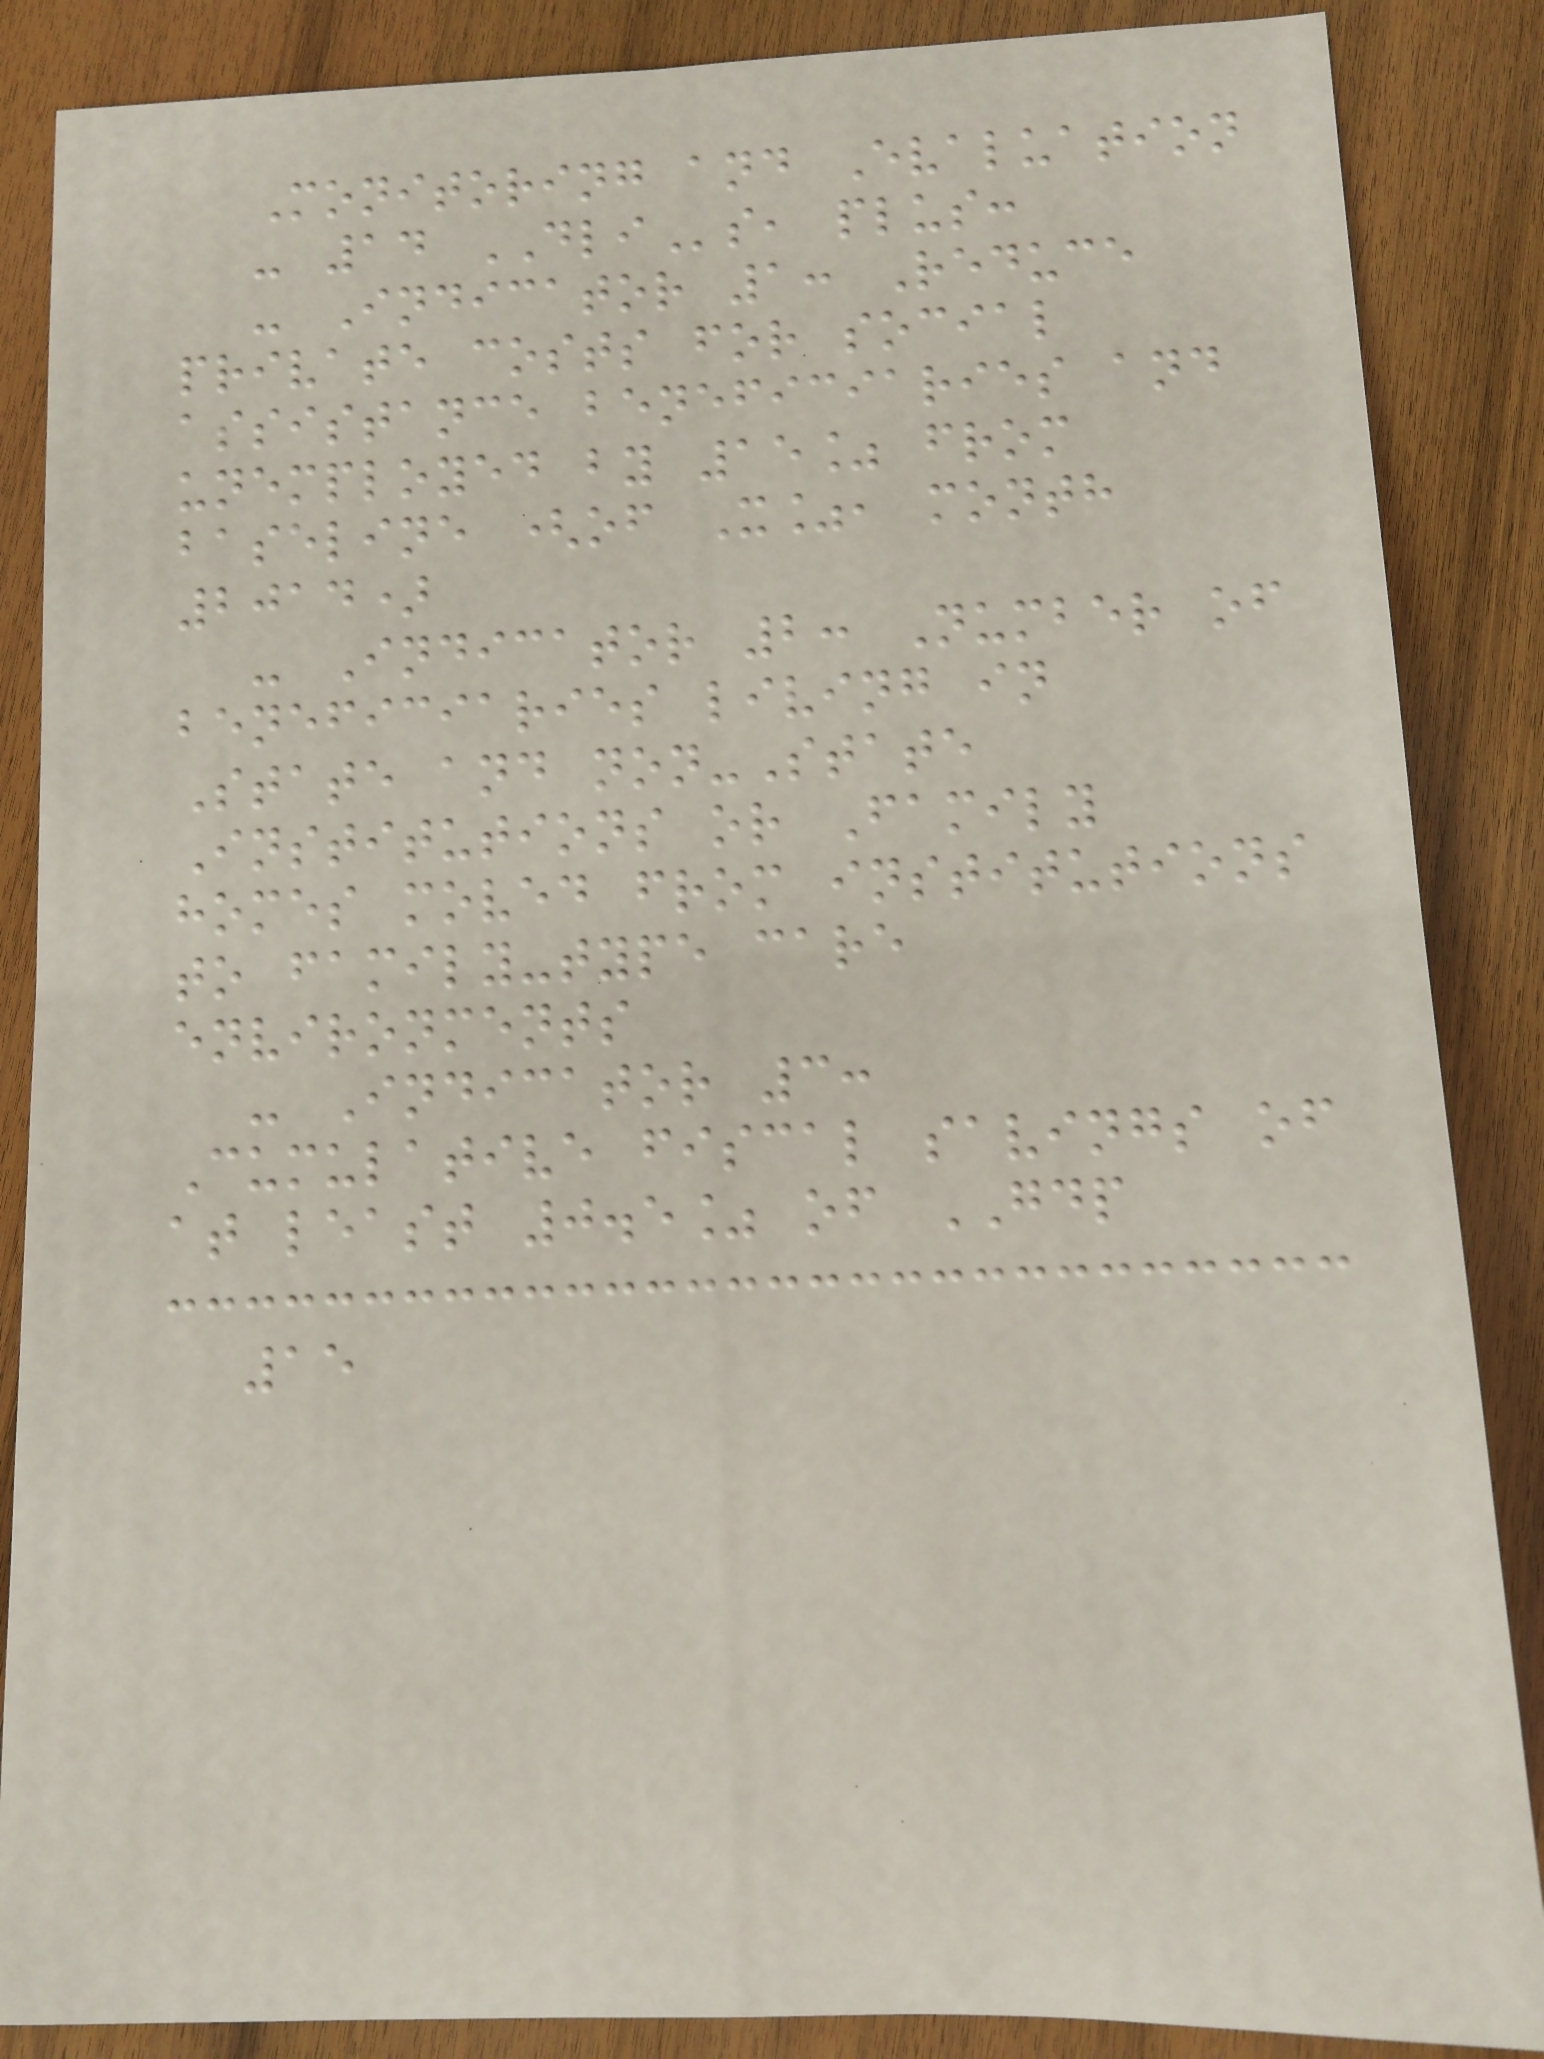Monitoring and Evaluation
- 14 DLIs, plus:
- Indicator 1: Reduce
private costs for social
assistance beneficiaries and
unemployed by 15% from
baseline (of X%, month
2014)
- Indicator 2: Number of
beneficiaries living in
State and non-State
Institutions or Family
homes moved from institutions
to family-type care
environments
- Indicator 3:
Cumulative fiscal savings of
at least 0.5% of GDP
15
